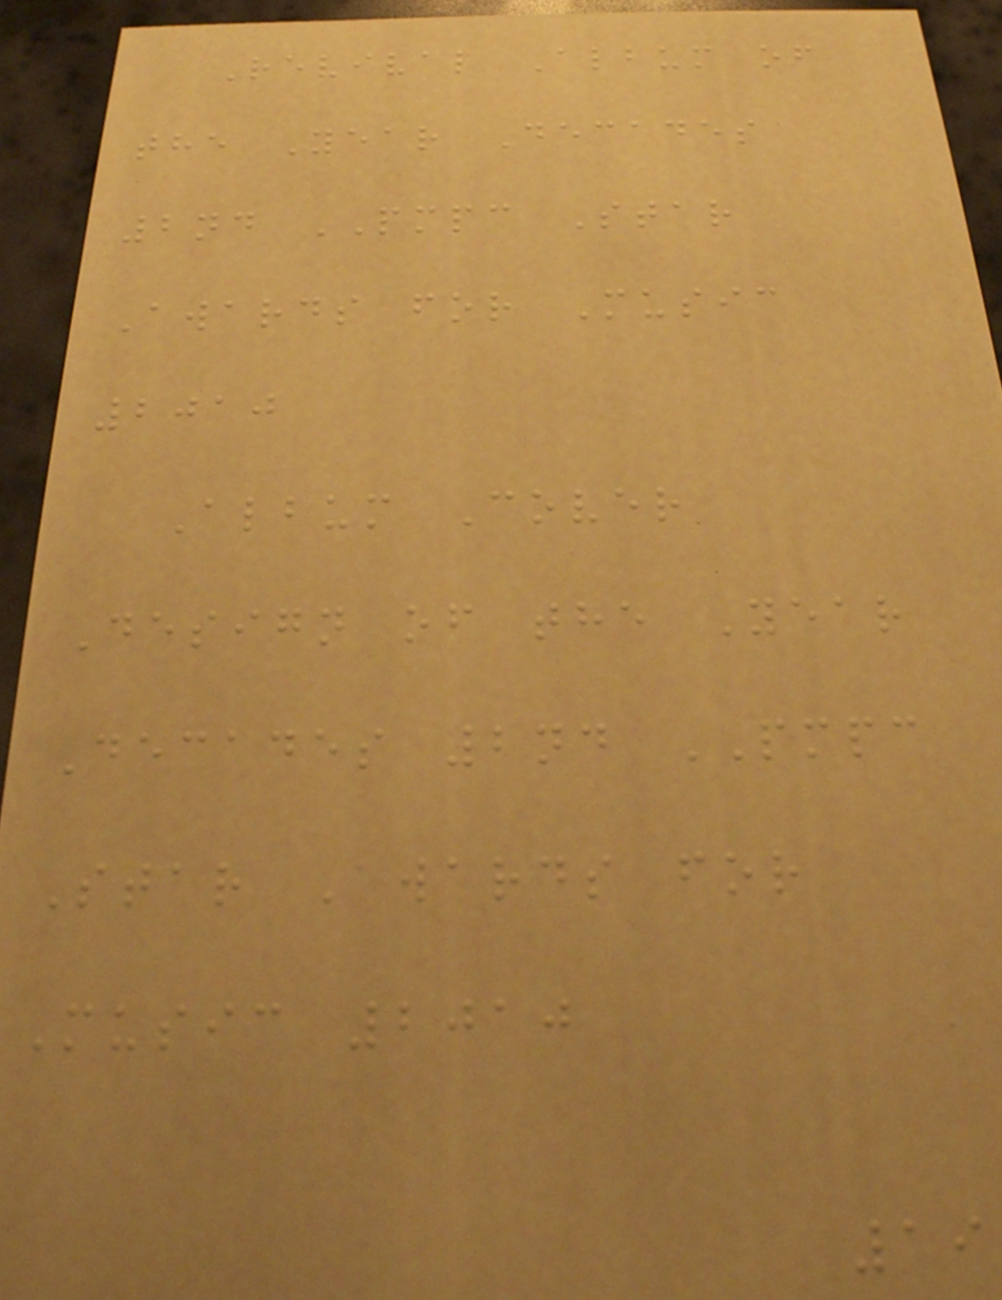Revival Album of
the Year Decades
2nd PMPC Star
Awards for Music
2010
Album Cover
Design of the Year
Decades 2nd PMPC
Star Awards for
Music 2010
19
